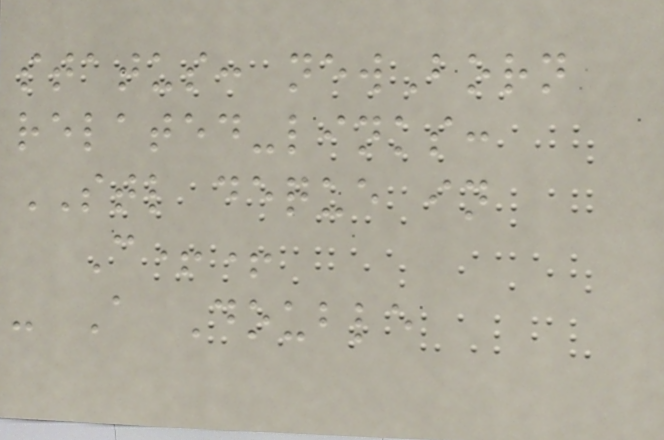status: newBorn
related-links:
STL deque in
C++
- A Double
